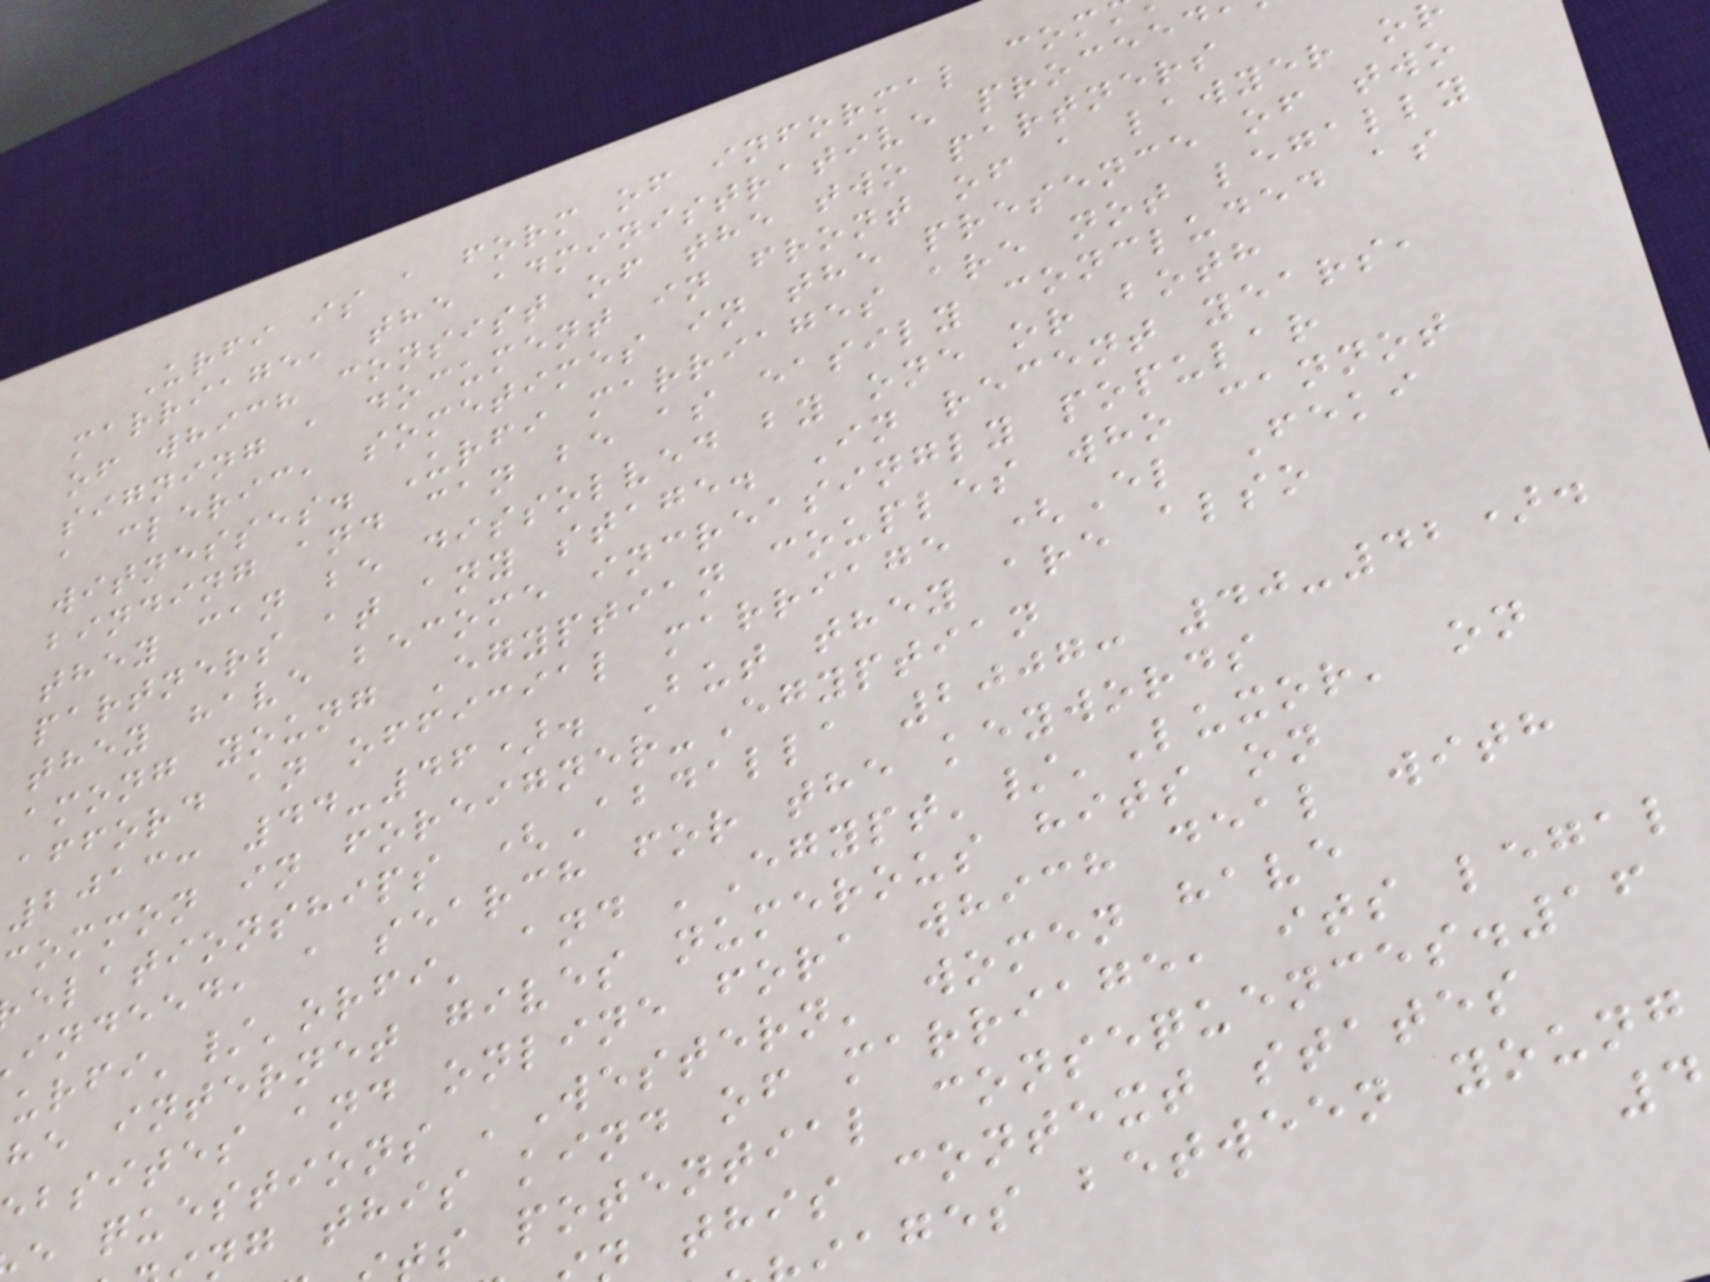Urfi is a form of informal com
marriage, the administrative proceed
of which consist of the two partners
signing a document in front of a lawyer o
a cleric, sometimes in the presence of two
witnesses. Urfi marriages are not legally
binding and can be as easily concluded as
they can be dissolved by one or both
partners at any stage. In recent years,
they have become increasingly popular
among young Egyptian couples who cannot
afford an official marriage (El Feki
2013: 44-46). But they are also
common in foreigner-Egyptian
elationships (Abdalla 2007: 40-42).
indeed, a search for the keywords
urfi'/'orfi' and 'Egypt'/'Luxor' on
he internet gives numerous hits on
bsites and online fora which deal with
e questions 'Western' women have
g this kind of marriage, its legal
s potential consequences.16
this context states
ages between young
